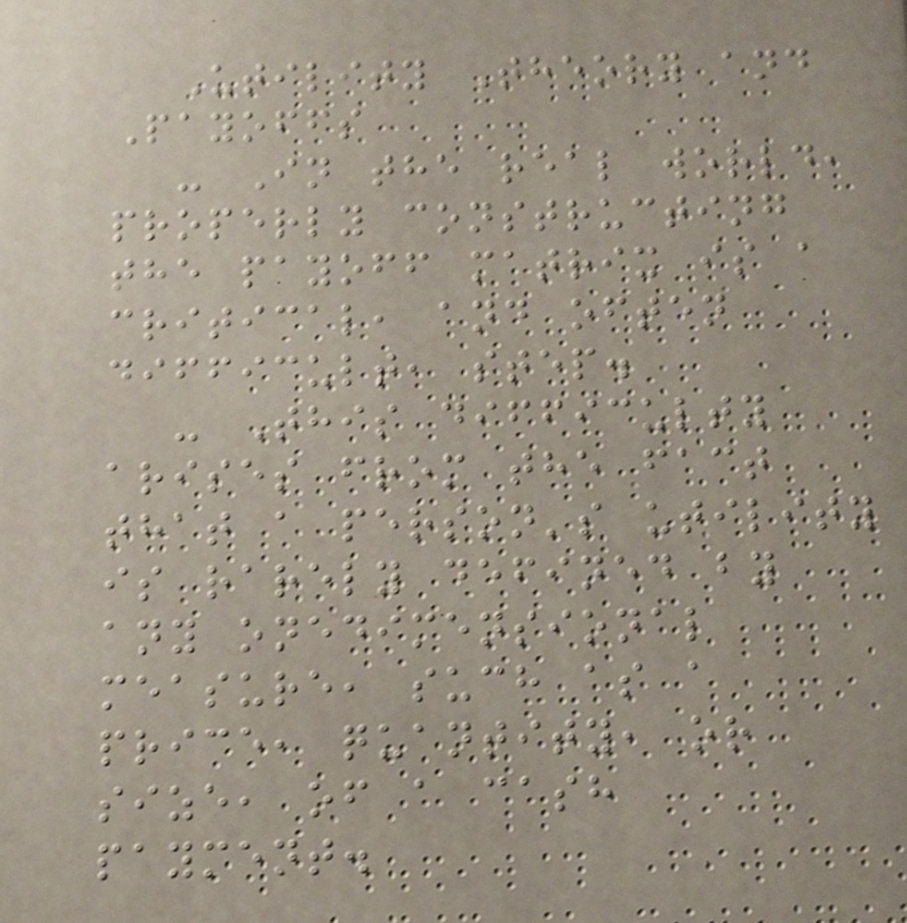Utility Theory and
Payoffs
- In the real world,
properly constructing
the payoff matrix is a
critical, and often
difficult, step.
- This difficulty
arises from the fact
that a person's utility
is rarely defined by
any onedimensional
measure, such as a
price, quantity, or
size, of a cash
payment.
